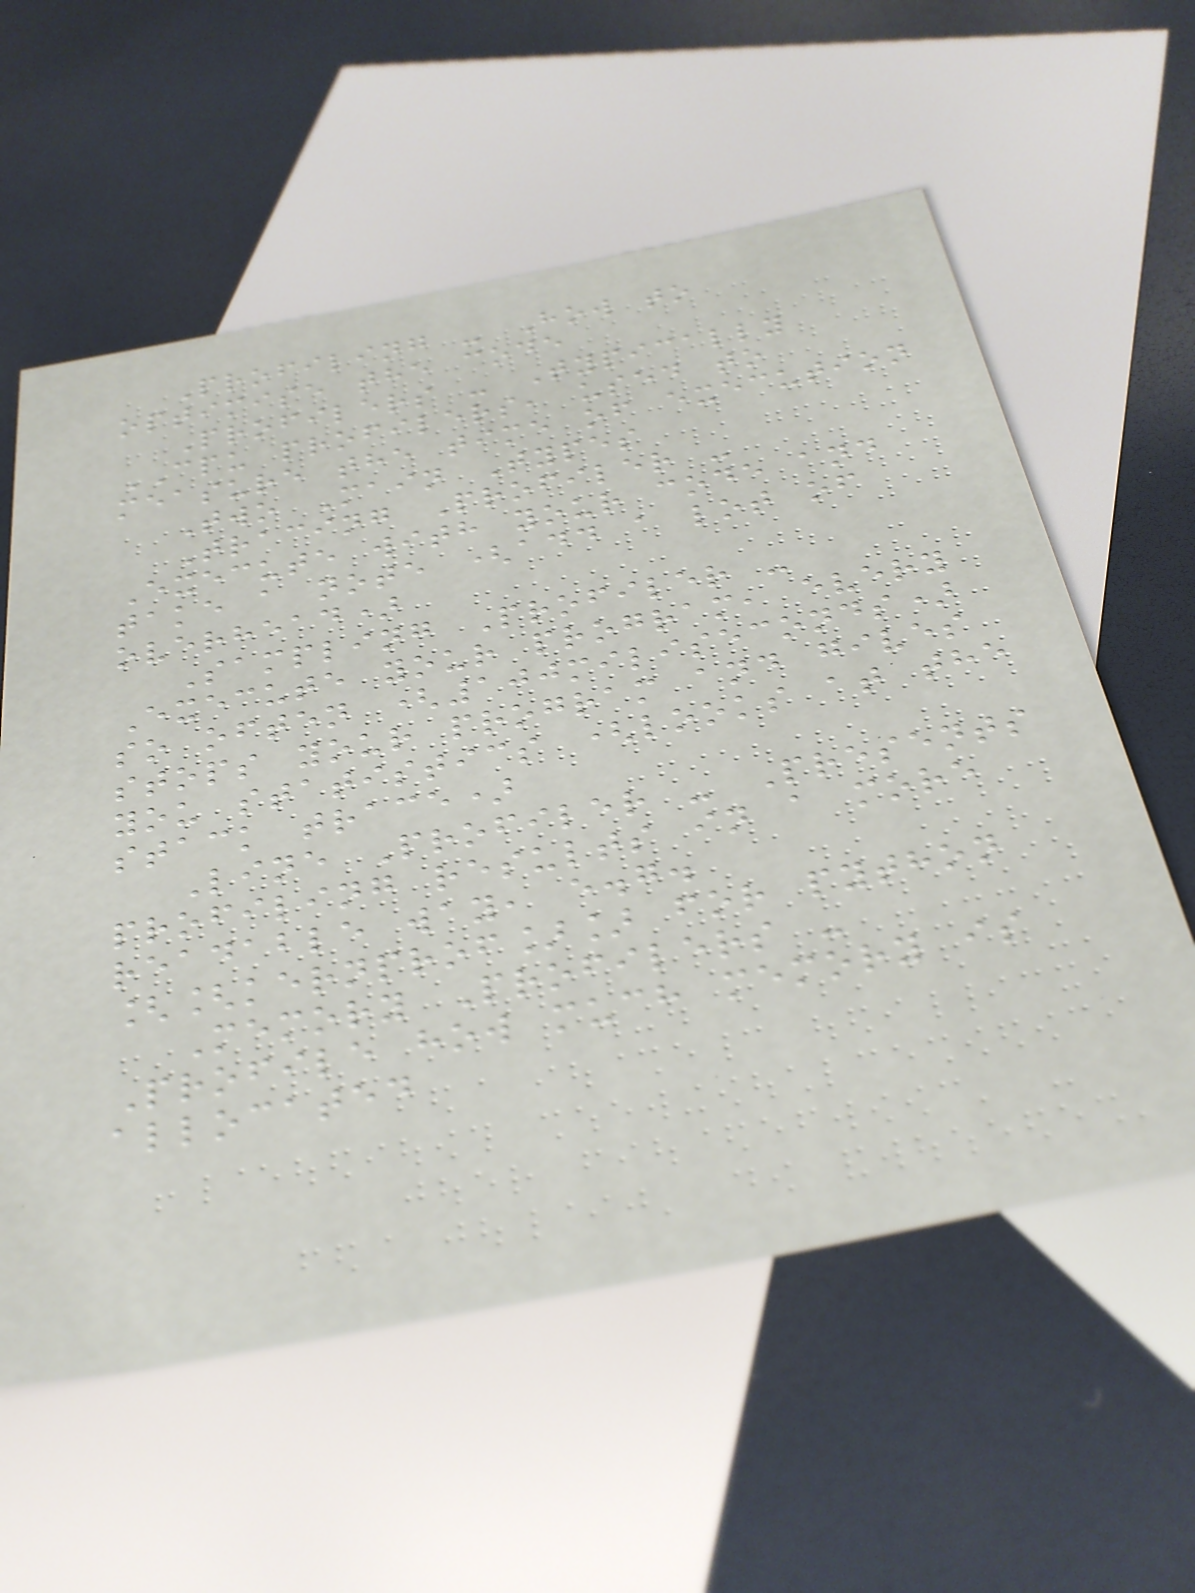Profiling - How to
optimise the code
Profilers - Typically
CPU profilers, used to
measure the time of execution
Two Main Types
Tracing Profiler -
Execute with your code and
take a note (add a lot of
overhead)
Sampling Profiler -
Execute your program, every
so often (100miliseconds)
stops your program and gives
you statistics (looks at the
stack trace)
Line Profiler - Presents
profiling results in a more
readable way, e.g.
[[kernprof]] for python
Memory Profilers -
Profile how much memory is
allocated
